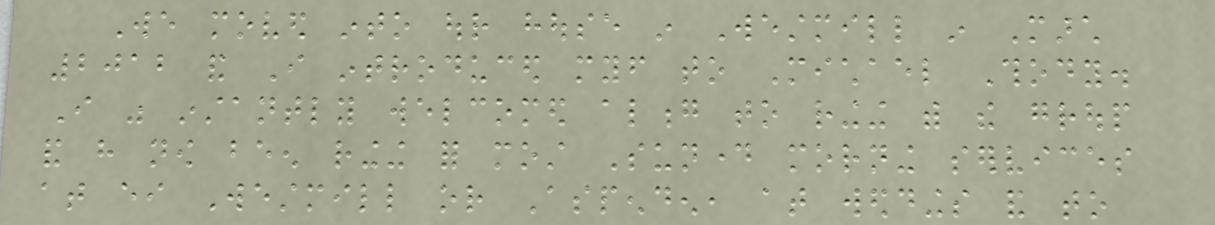We moved into our house in Westmill in March
2012 and I introduced myself to Michael Thody.
I was instantly welcomed along to ringing with the group
and have now been ringing for most Sunday morning services
at either Westmill or Aspenden, at weddings and to
